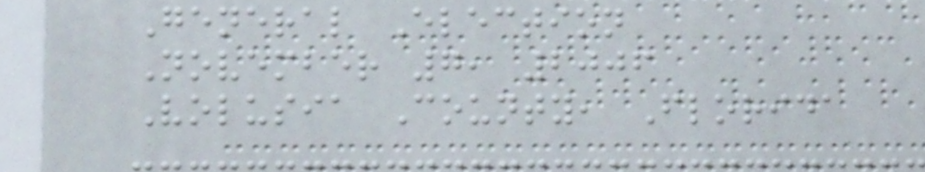General Election
November 7, 2006
Volusia County, Florida
